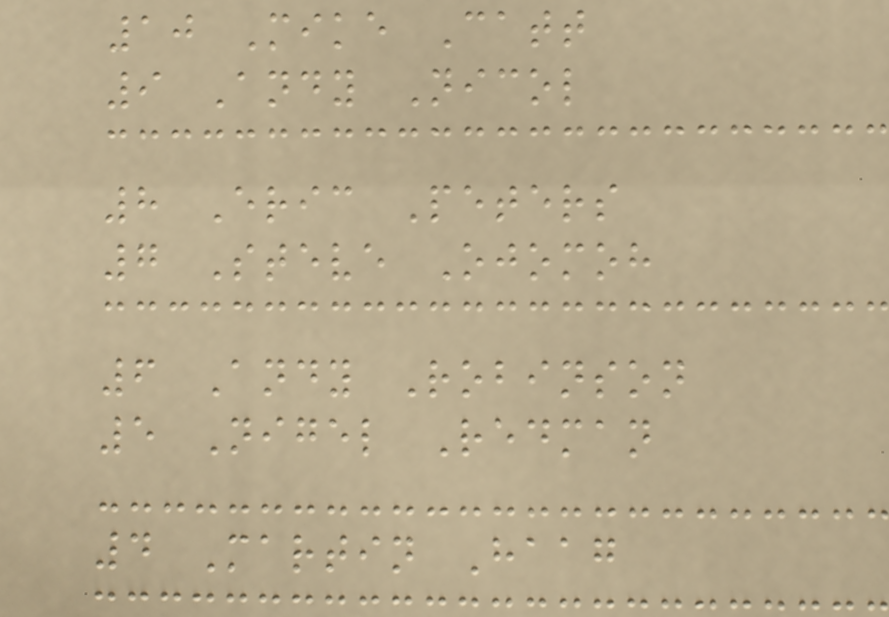10 Mike Catt
9 Andy Nicol
8 Eric Peters
7 Steve Ojomoh
6 Andy Robinson
5 Nigel Redman
4 Martin Haag
